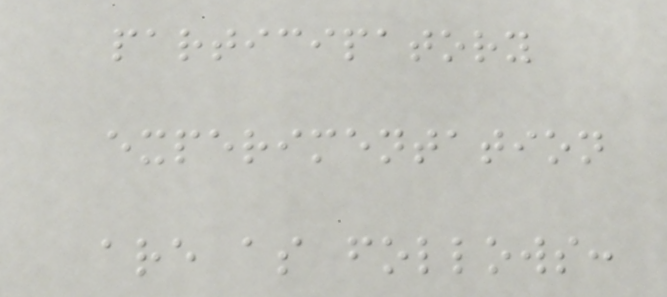participatory
experimentation
are as follows:
